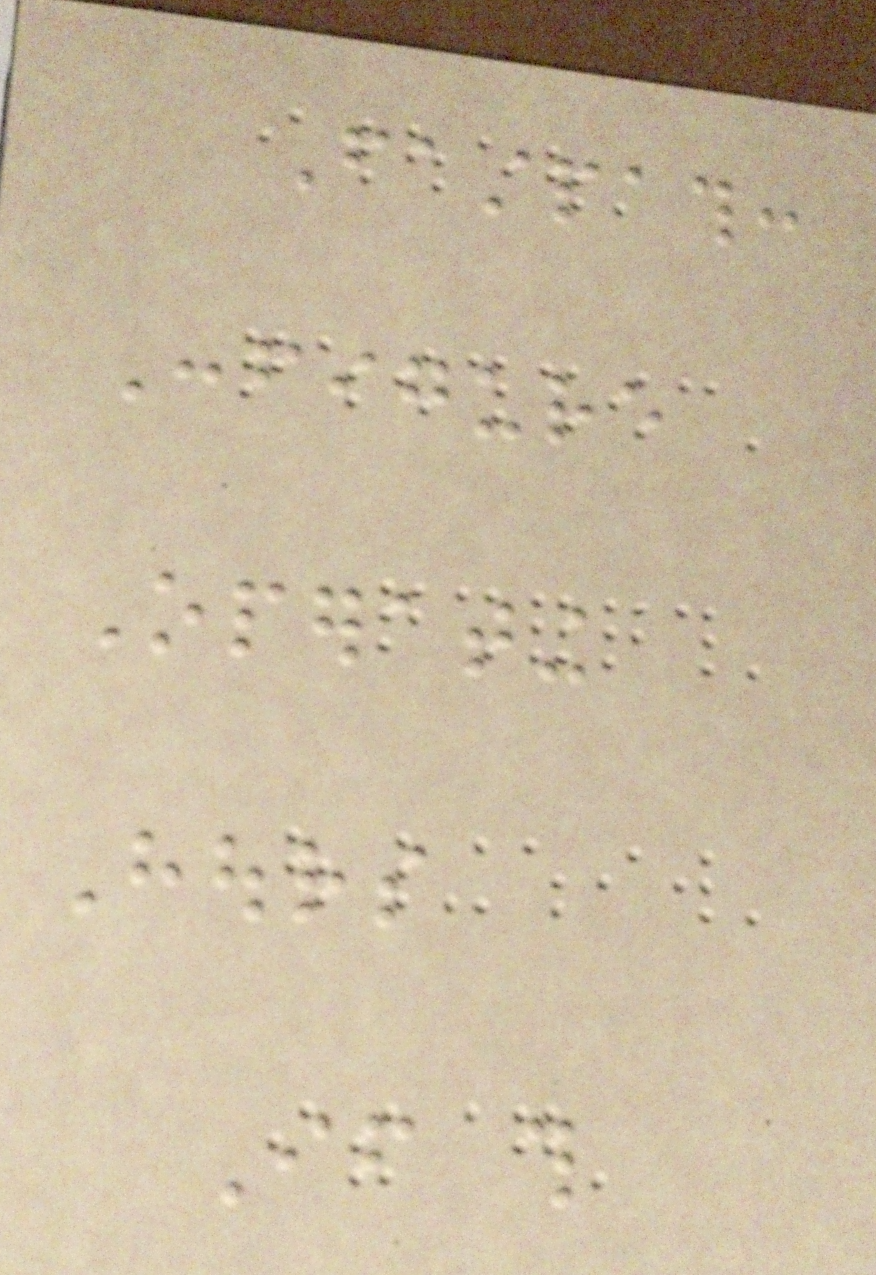Fastpath:
Configure
Operating
Hours
If this
